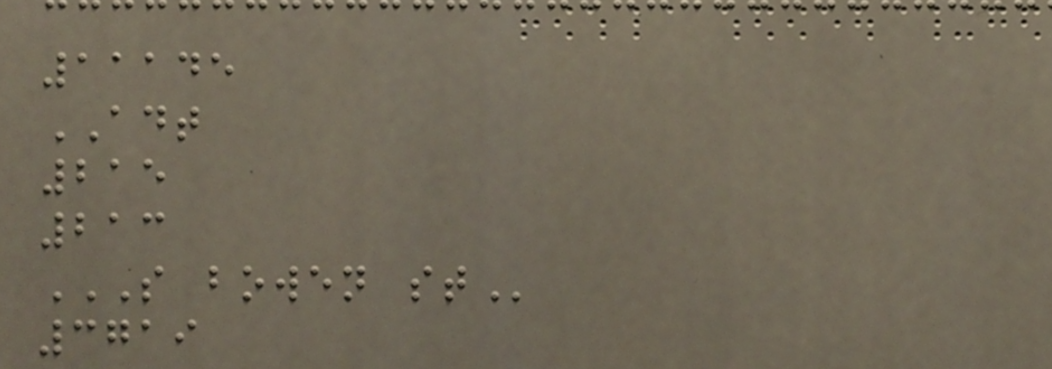11145
ADT
215
213
S BOWEN ST
3719
